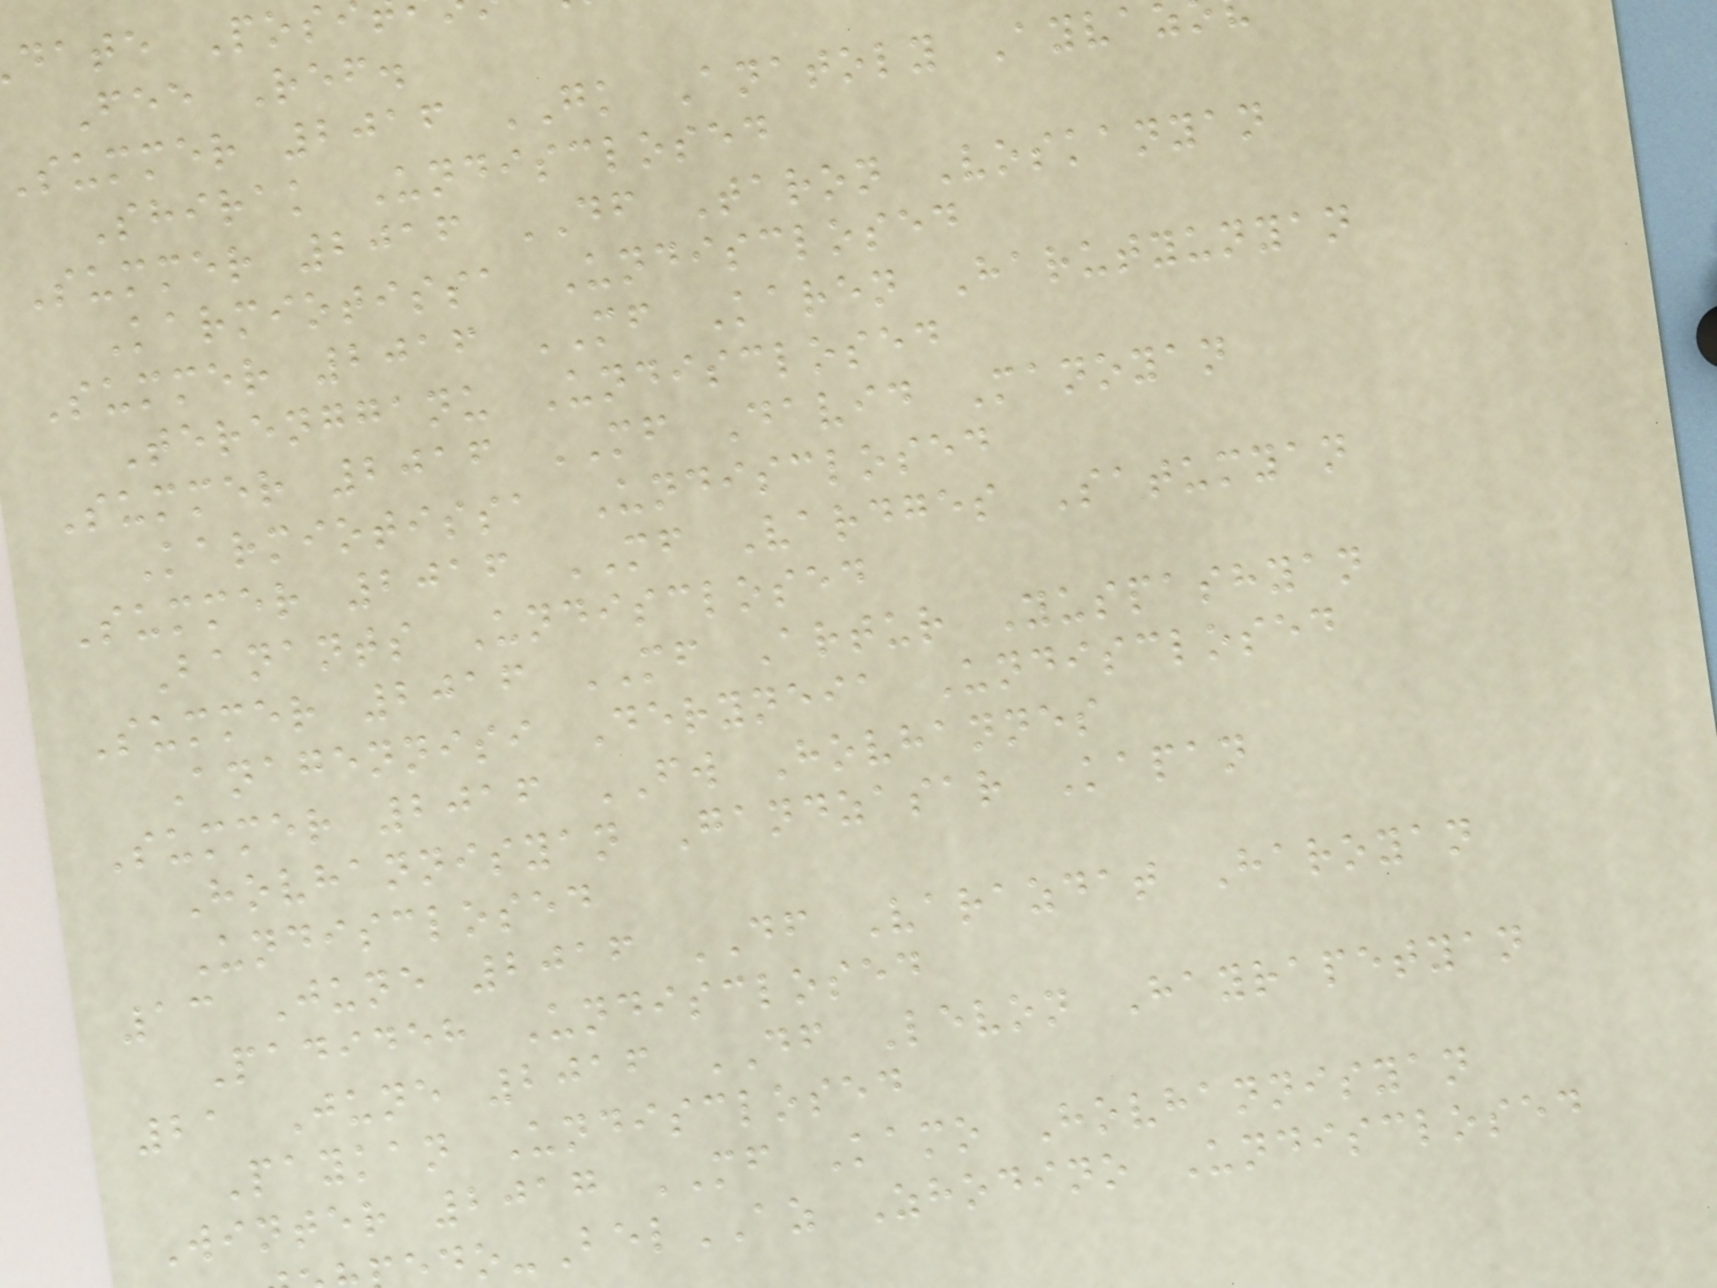Fee Ref.
summer 2016 GK Anatoly Ayva
Shirak Undisclosed
Summer 2016 DF Taron Voskanyan
Karmiotissa Undisclosed
Summer 2016 MF Karen Harutyunyan
Terengganu Undisclosed
Summer 2016 MF David Manoyan
Karmiotissa Undisclosed
Summer 2016 MF Vardges Satumyan
Banants Undisclosed
Summer 2016 MF Artur Yuspashyan
Anagennisi Deryneia Undisclosed
Summer 2016 FW Hovhannes
Hovhannisyan Gandzasar Kapan
Undisclosed
13 June 2016 DF Varazdat Haroyan
Padideh Undisclosed
21 June 2016 DF Levon Hayrapetyan
Paykan Undisclosed
Winter 2017 MF Kamo Hovhannisyan
do-BelAZ Zhodino Undisclosed
